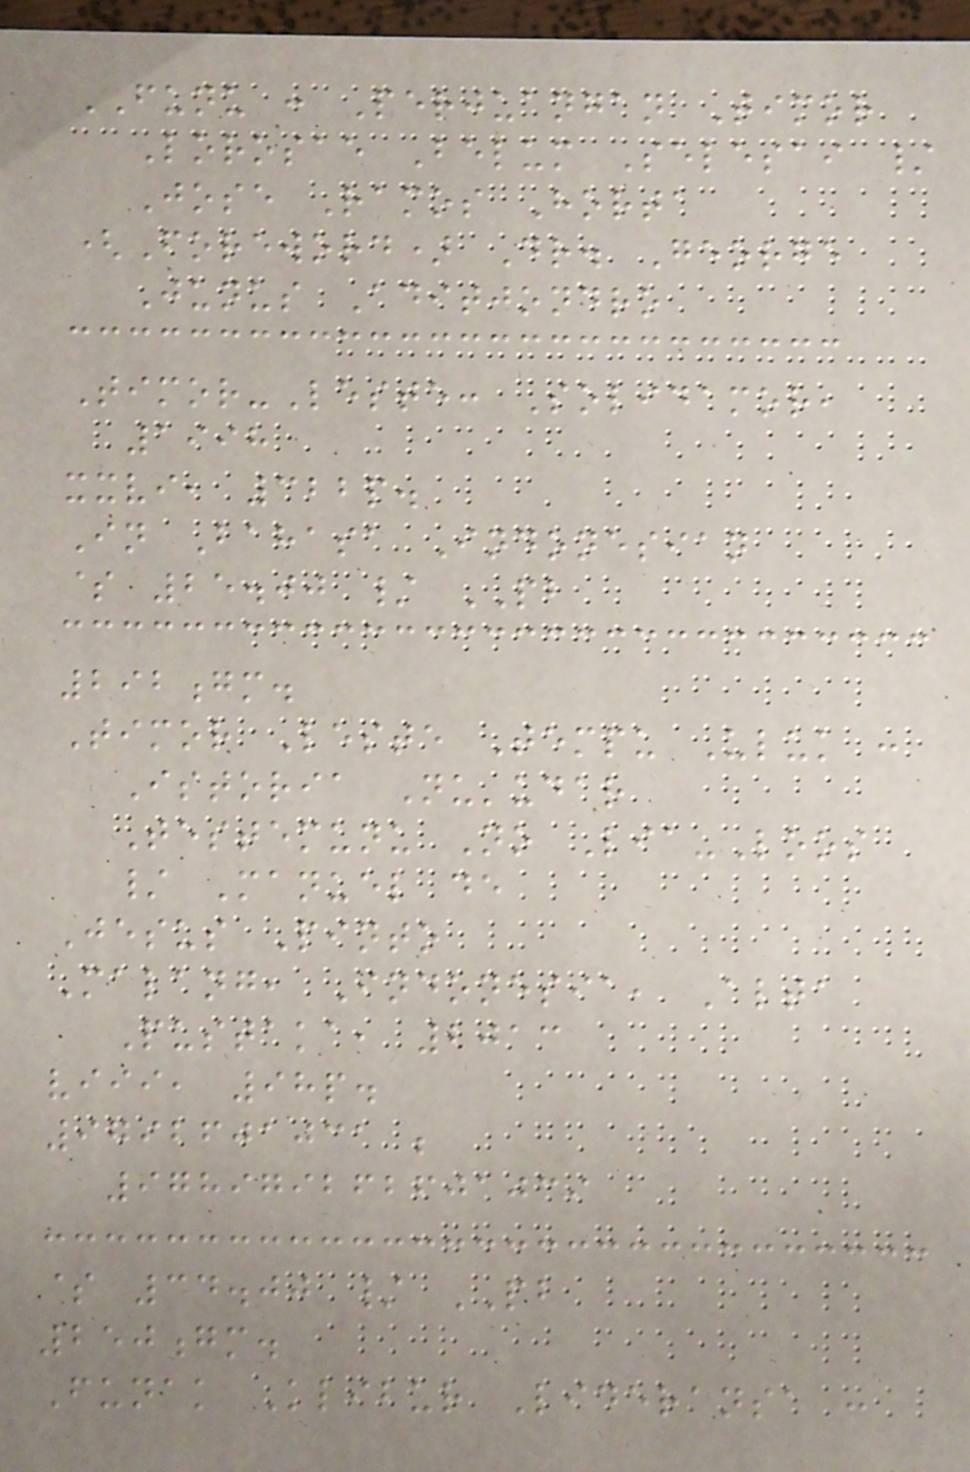FUNU : Perjuangan Timor
Lorosae Belum Selesai /
Jose Ramos Horta
(Foreword) Dr. George
Junus Aditjondro
Timor-Leste: Solidamor,
1998
xxvi, 322p.
In Bahasa Indonesian
$ 25.00 / PB
292gm.
Timor Leste Tempu Uluk :
Istoria Nu'udar
Testemunu No Lia-Loos
/ Manuel de
Jesus Pinto
Malang, Indonesia, Alta
Pustaka, 2013
viii, 98p.
9792601031 ;
978979262601039
$ 34.00 / PB
250gm.
Funak Klibur Lideransa :
